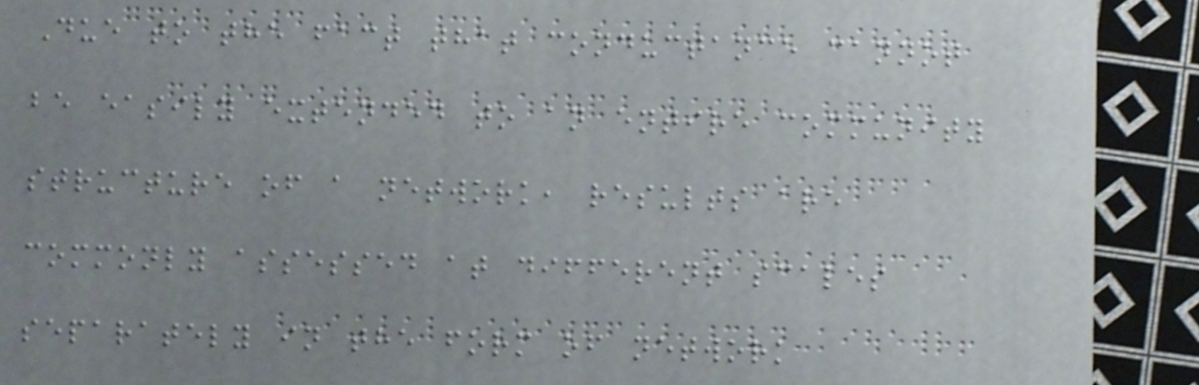Due to the fact that conductance cannot
be easily extended to an entire community
structure of a network, results are
commonly assessed at different scales
separately in the form of network
